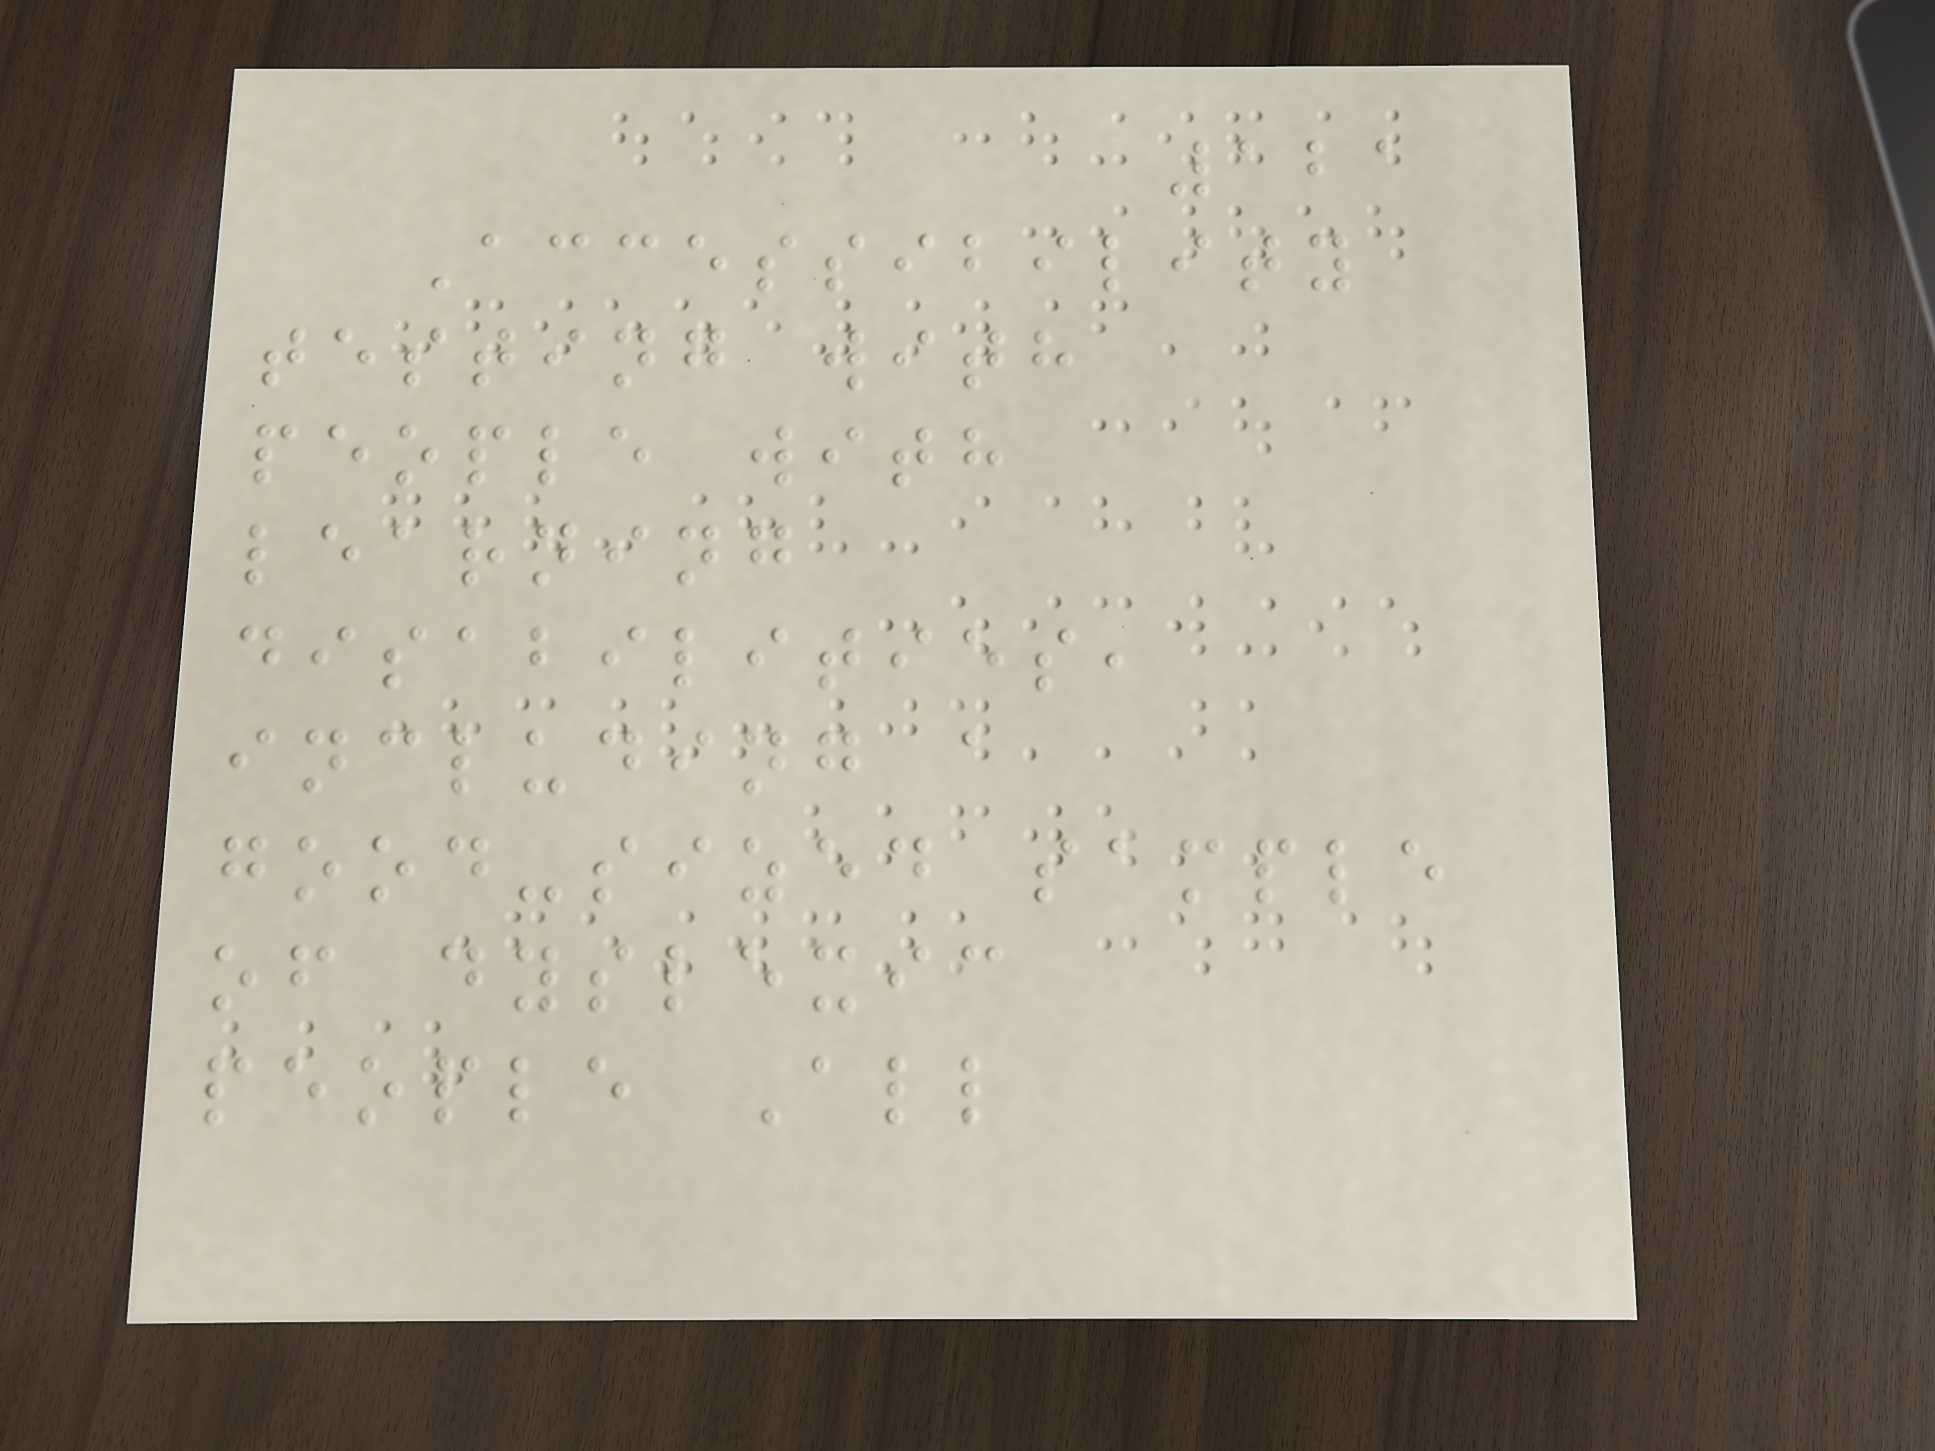121
Accessibility
testing with
people with
learning
disabilities,
including a
good-sized sample
of dyslexic
people All
